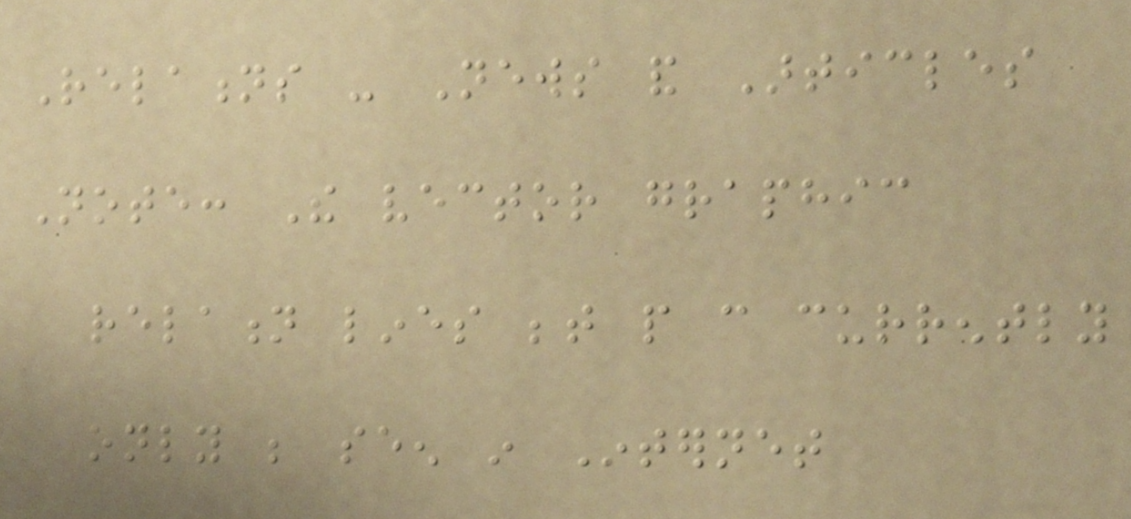Relations - News and Articles
Note: The vector graphic
relation lines between people can currently
only be seen in Internet
